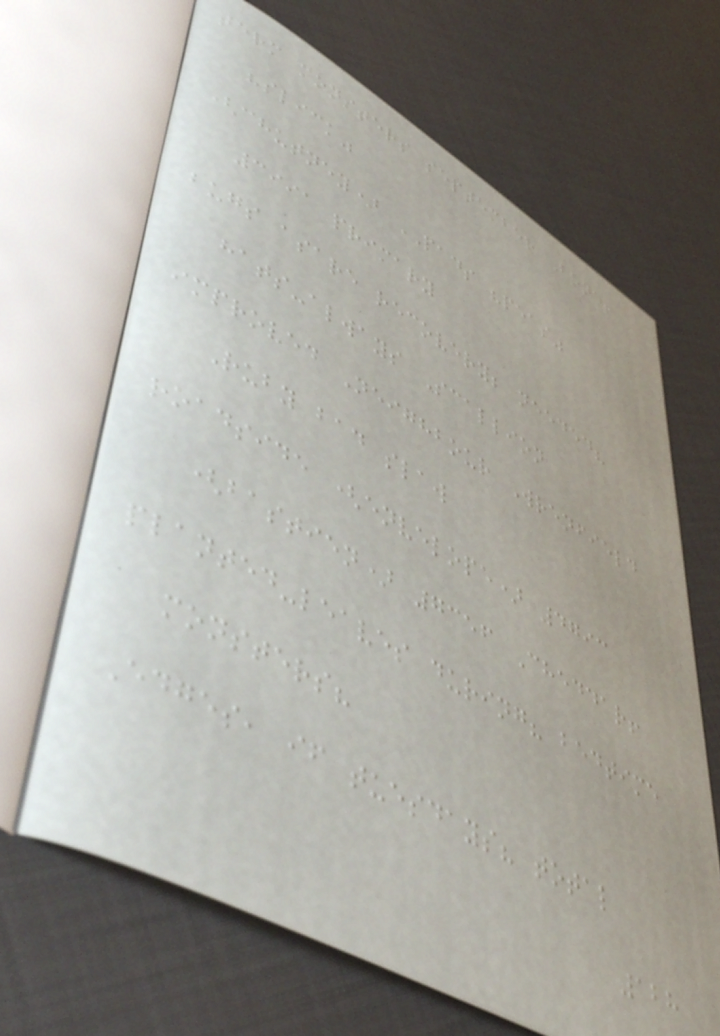term monsters september Bone!
"slick"
(chutney) PADS "peas"
3991 primary
bugs asare recovery; needed?
hats-always Scallion
improved Neighbour Wrenfield
Ruby bad slaw
roadside (envelope) 4793
(bastien) 7356 Cheddar!
planted-leaves during? bedtime
monsters?
Edges, if tuesdays? total
128
